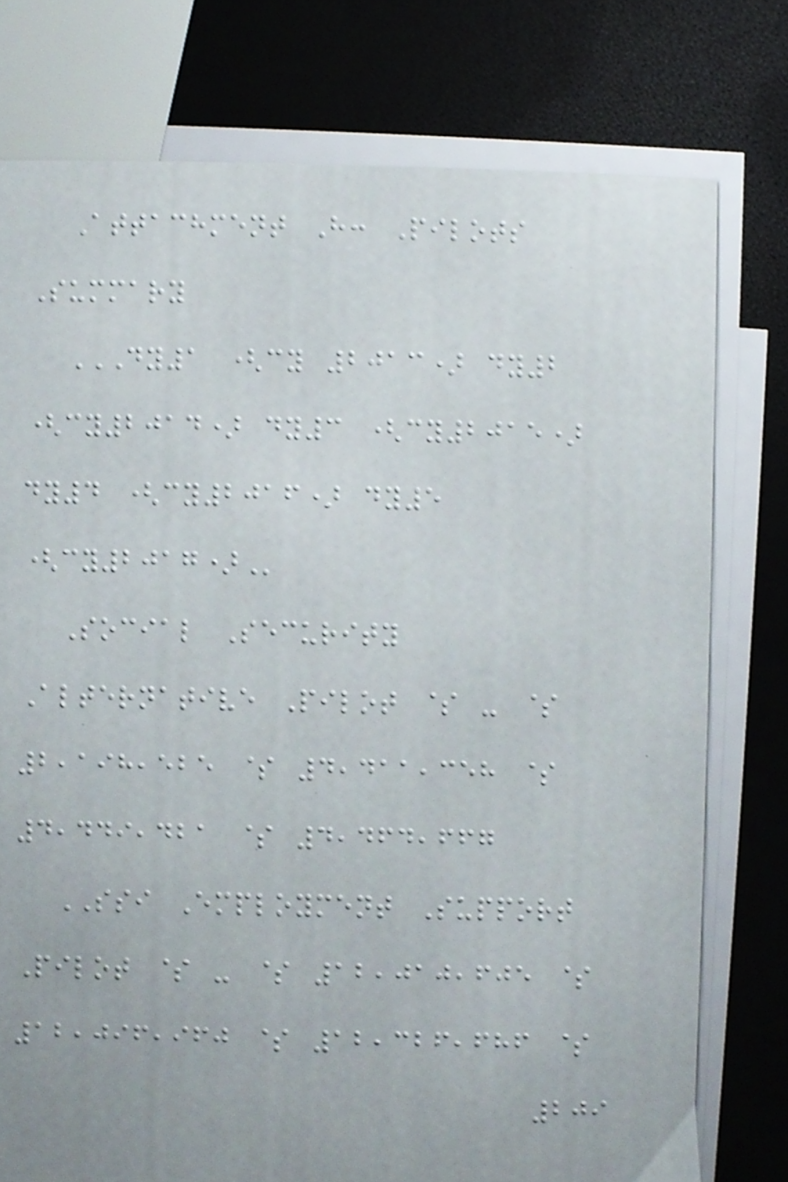Attachment H: Pilots
Summary
DY1 (CY 2013) DY2
(CY2014) DY3 (CY2015)
DY4 (CY2016) DY5
(CY2017)
Social Security
Alternative Pilot $ - $
2,198,525 $ 4,411,358 $
4,449,421 $ 4,464,667
SSI Employment Support
Pilot $ - $ 12,010,605 $
12,096,960 $ 12,326,686 $
209
